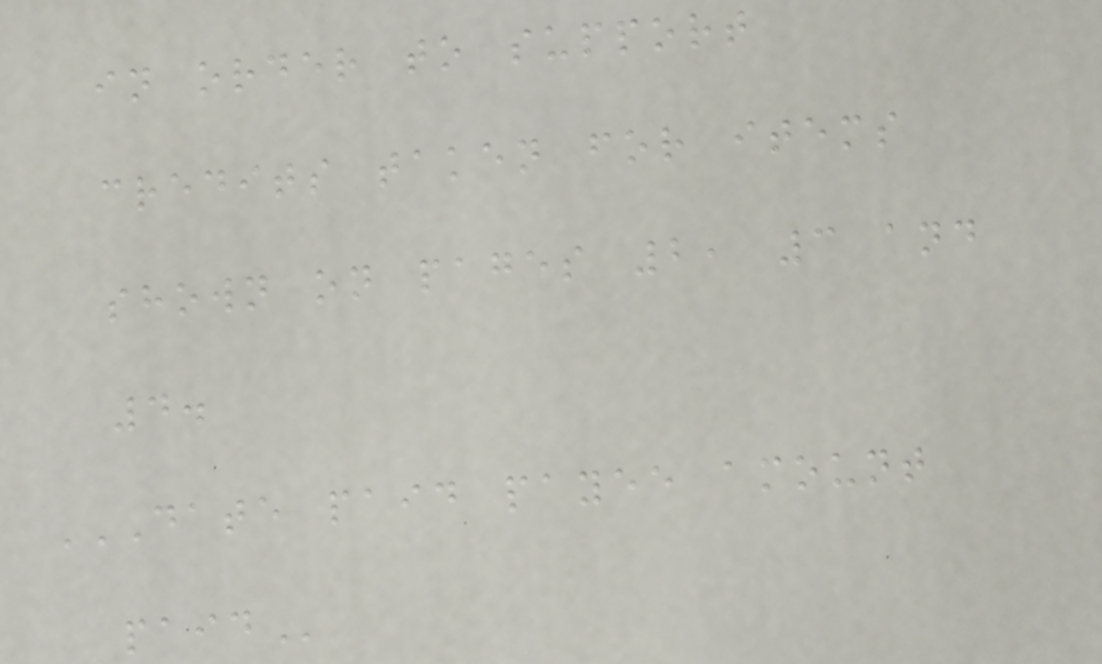in order to support
credits taken for items
shown on pages 2, 3 and
4.
DATE PAID PAYEE AMOUNT
PAID
